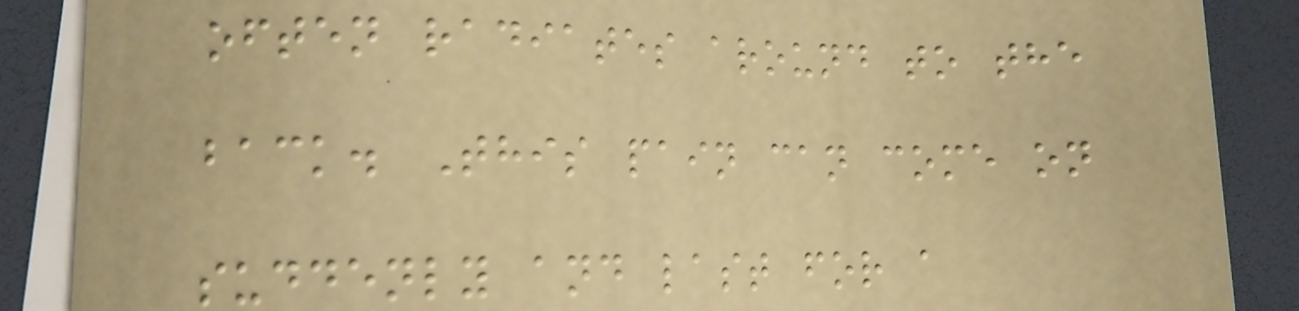often radiates around to the
back. This pain can come on
suddenly and last for a
